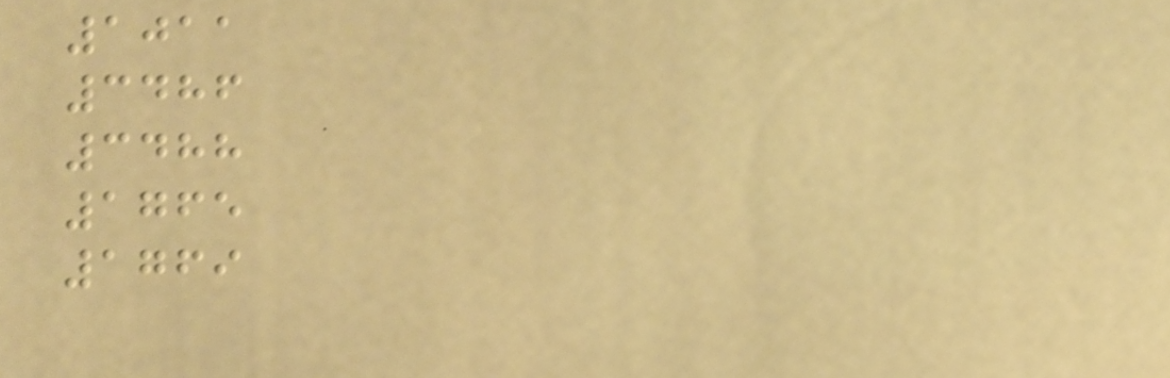1011
3486
3488
1765
1769
